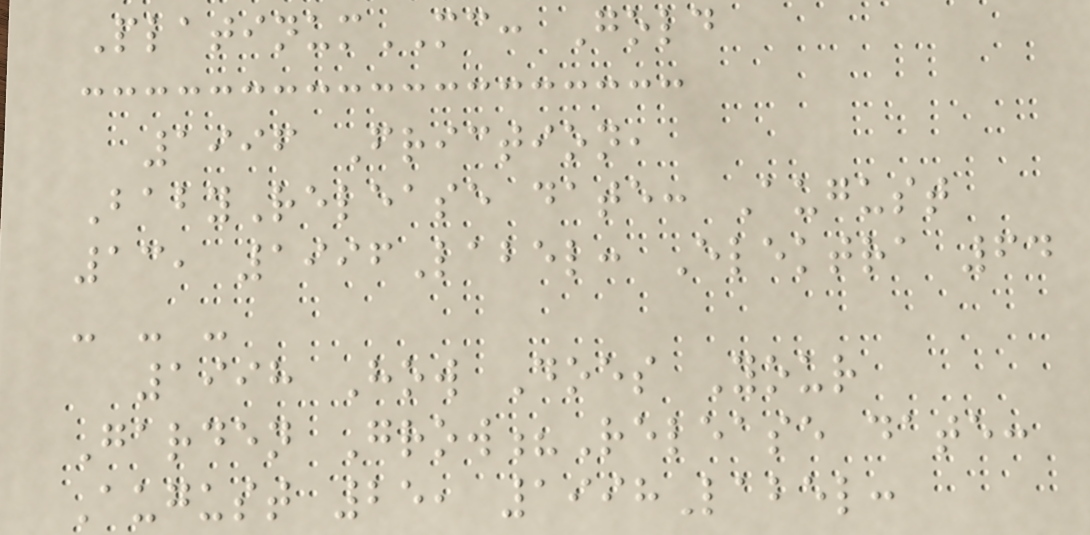PlatinumMC: Gold
1996 Friction,
BabyRelease date: August
13, 1996Label: Elektra 64
- - -
1998 How Does Your
Garden Grow?Release date:
August 25, 1998Label:
